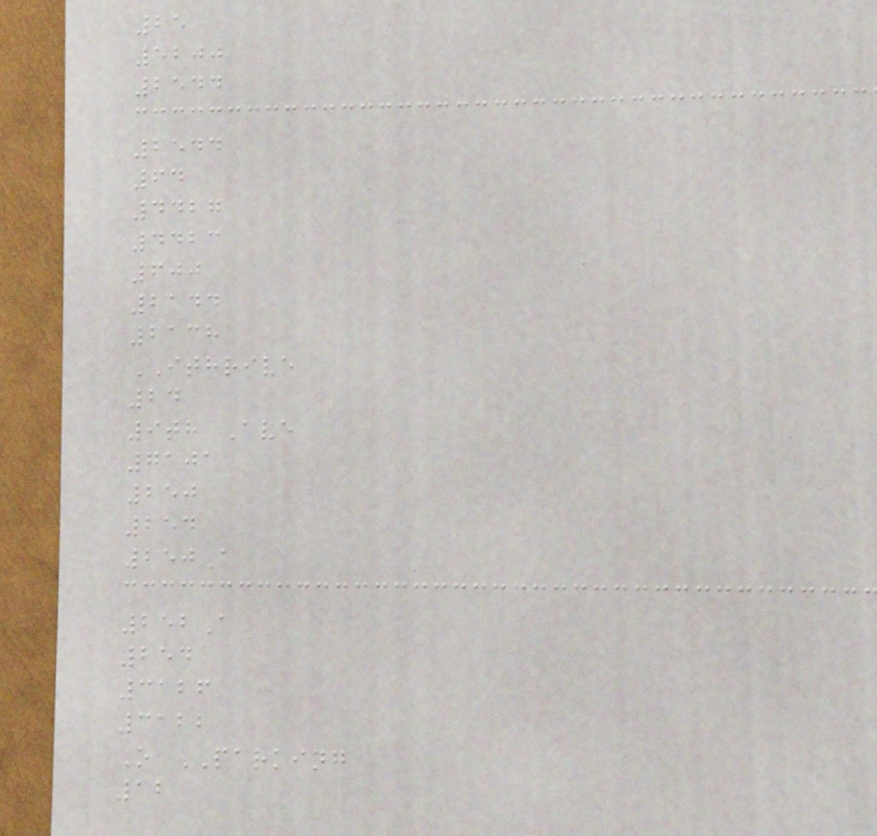25
5200
2544
2544
64
4427
4423
600
2144
2138
ITHRIVE
24
9th Ave
7101
250
254
250A
252A
254
3126
3122
O PARKING
12
